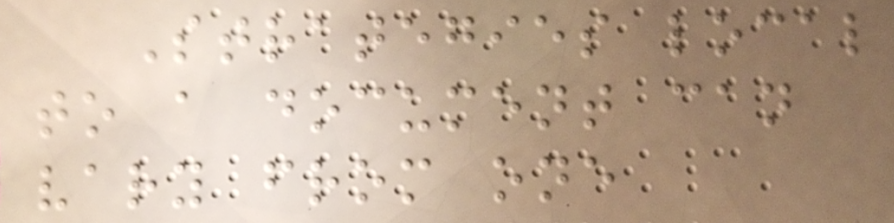Strategies local
to a document can
vary from one
